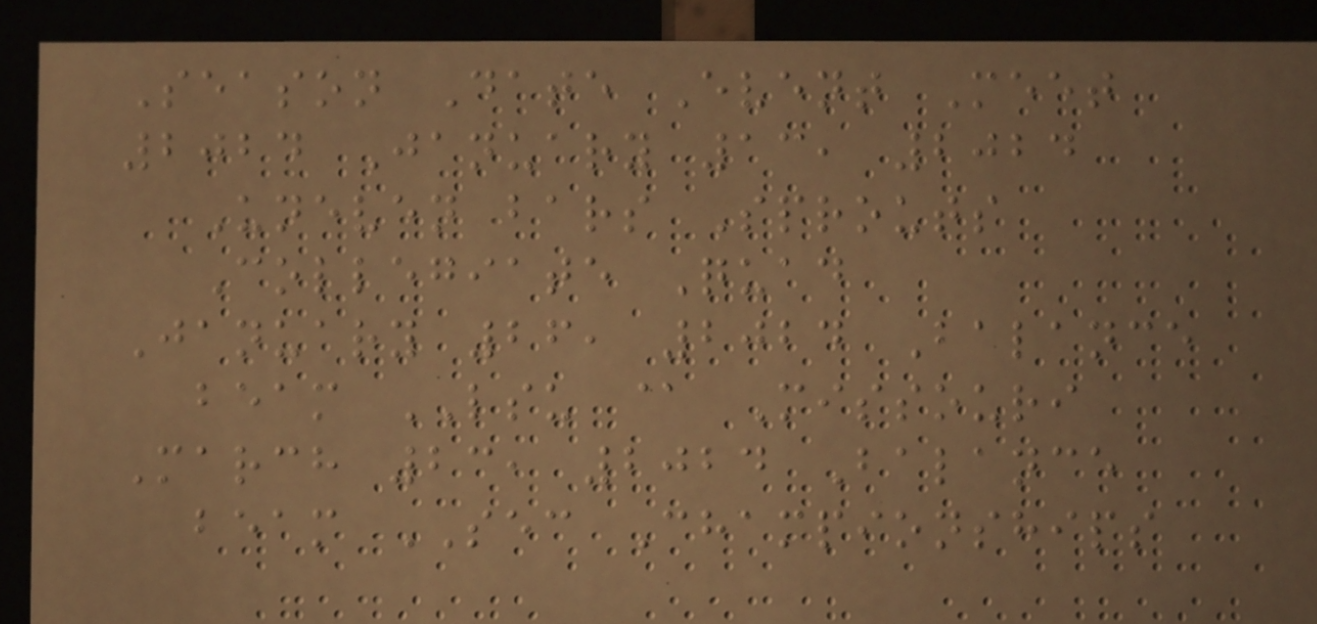Season Date Event Meet
2024 January 13, 2024
Uneven bars Sprouts
Collegiate Quad
January 26, 2024 Balance
beam LSU @ Missouri
March 23, 2024 Balance
beam SEC Championships
